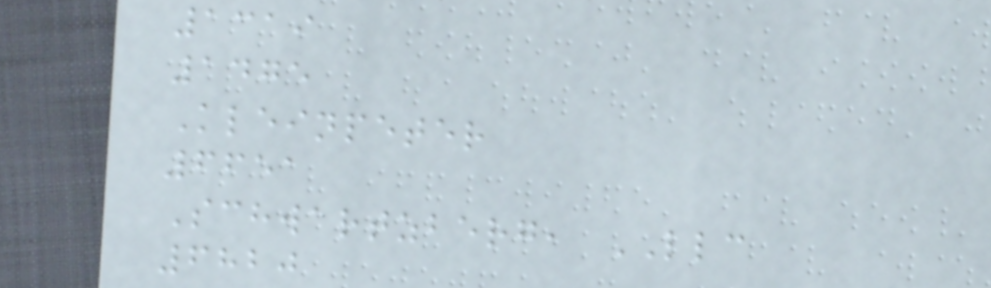1319
1475
Kleinpeter
6651
Schwartzberg, LLC
6820
